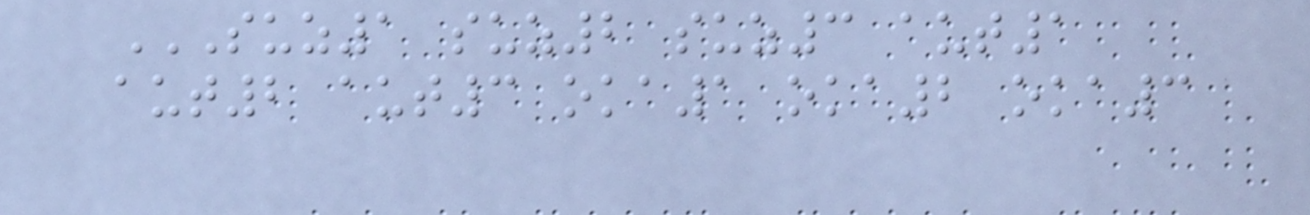SUZ1 SUZ2 SUZ3 AUT1
AUT2 AUT3 OKA1 OKA2 OKA3
